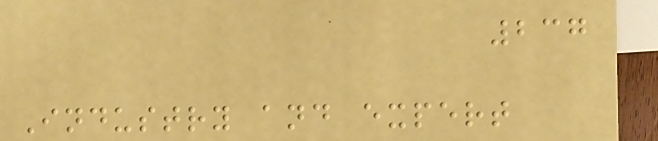237
Industry and expert
